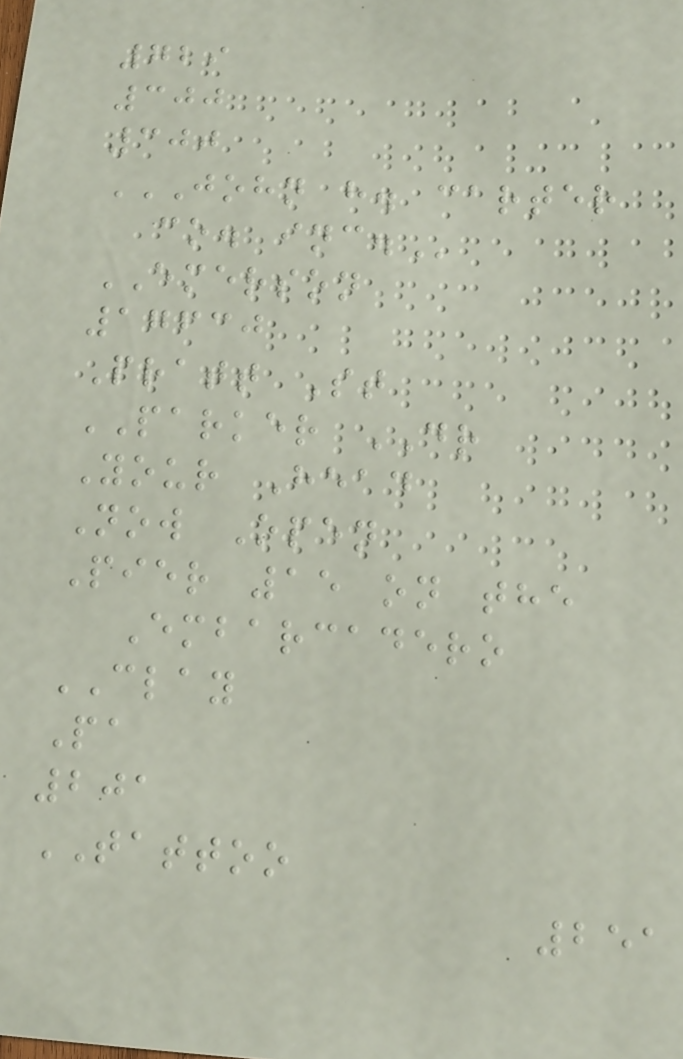729
300
300
JOHN H. CARTER
CO. INC.
EMERSON
17630
Pratt St
PARKER DR
Your Head
Now Open
Pier 15 on the
Embarcadero
CLAY
Pa
201
TATTOO
251
